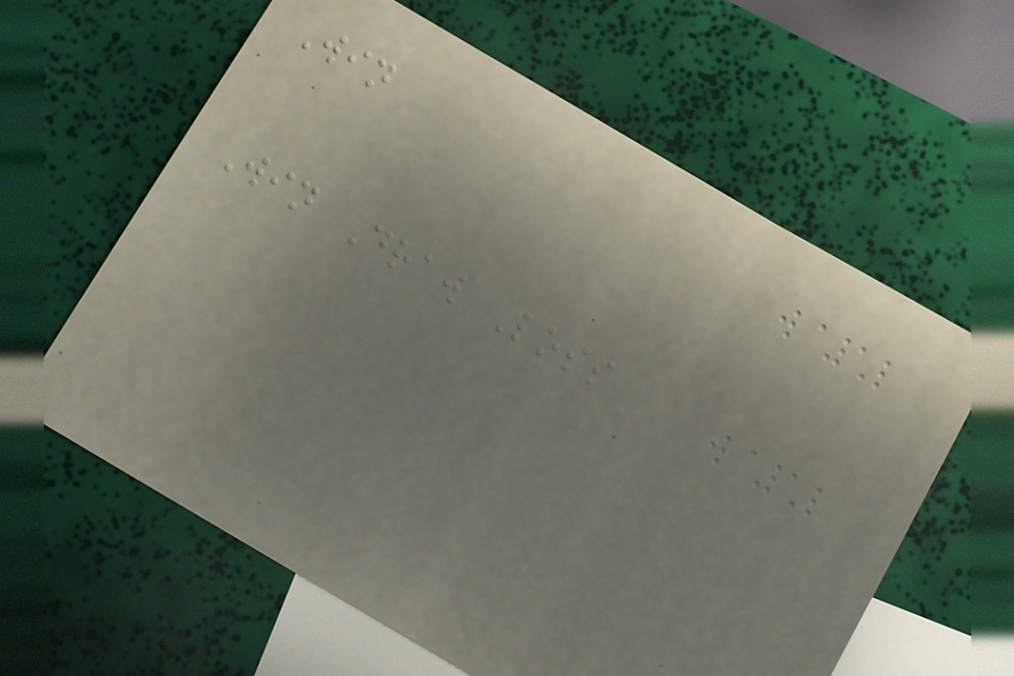Win
Win Draw Loss
